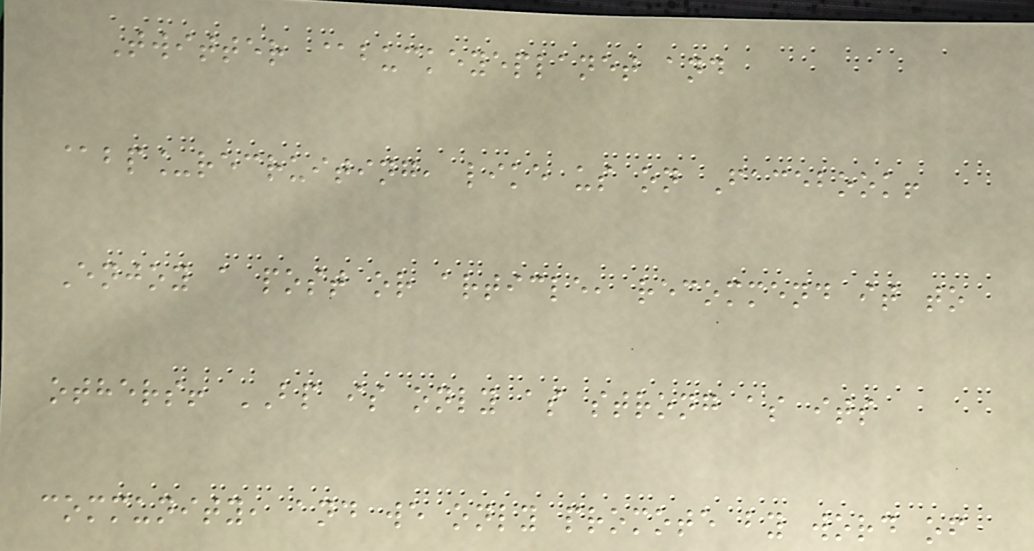Twitter @buckeyeplanet and
@bp_recruiting, like us on Facebook!
Enjoy a post or article, recommend it to
others! BP is only as strong as its
community, and we only promote by word of
